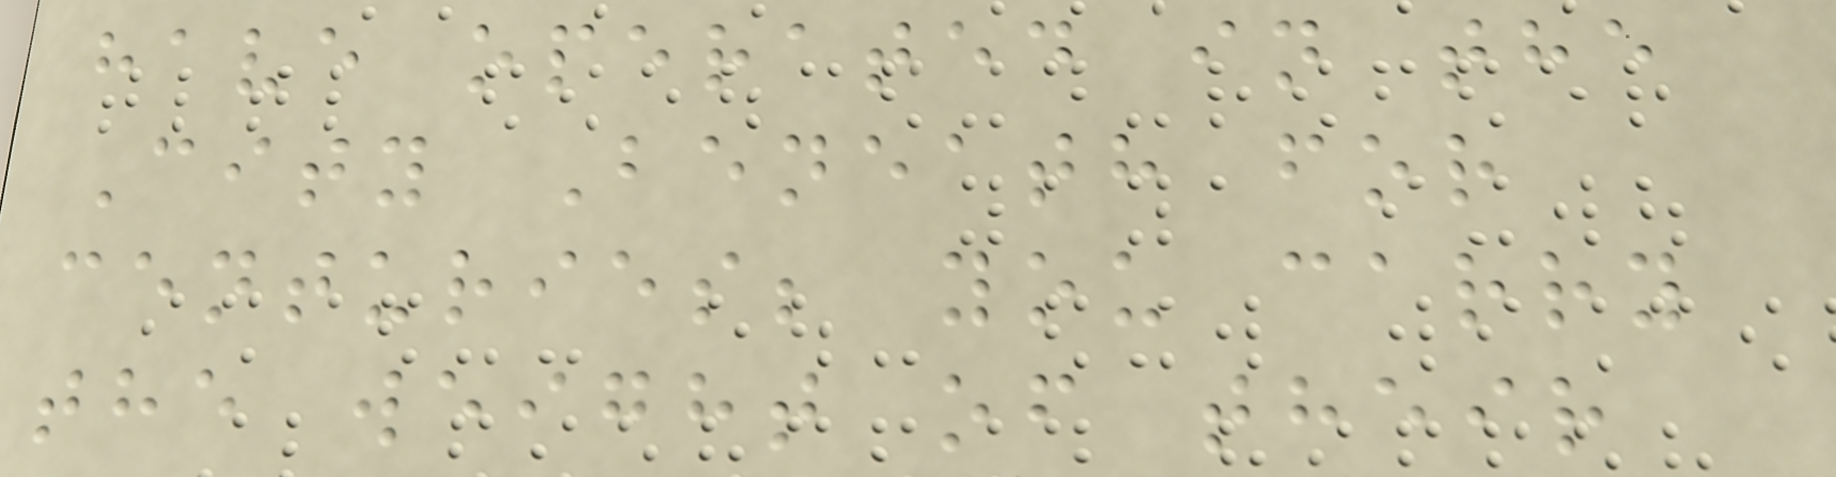have operated in the
City Beneath for
centuries; you carry
the weight of their
